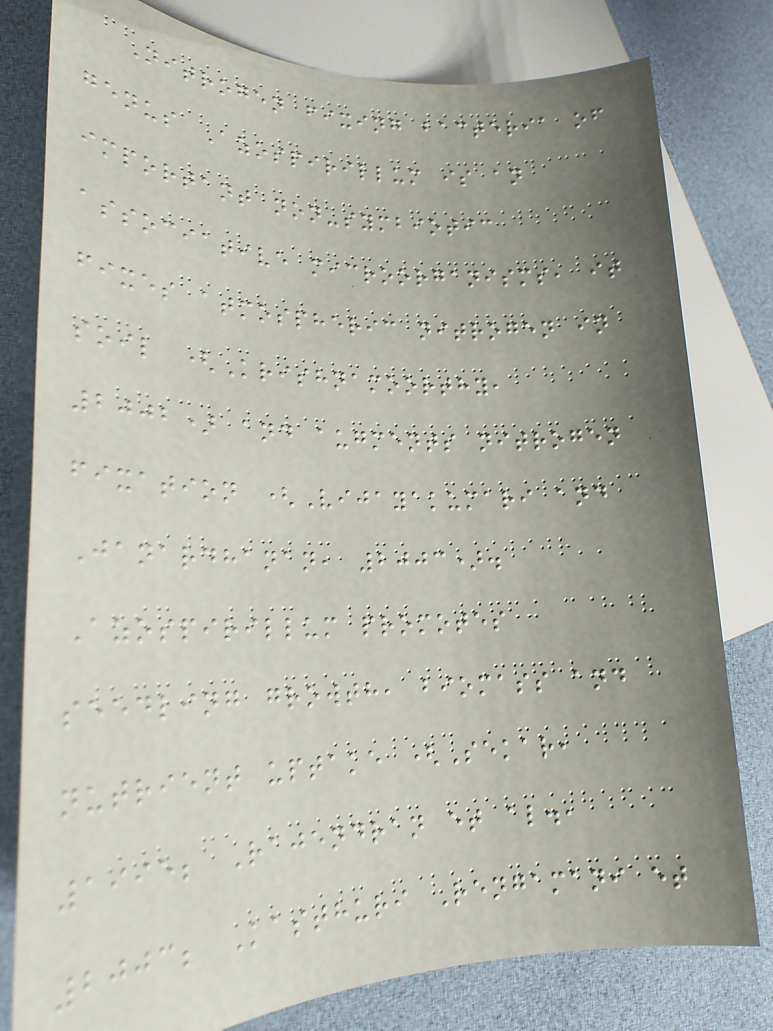Nitrogen fixing bacteria of
genus Azospirillum is an
important non-symbiotic
associative microorganisms, it
fixes atmospheric nitrogen in
soil (Krishnamoorthy,
2002) and augments nitrogen
fixation (Vijayakumari and
Janardhanan, 2003).
Azospirillum promotes
seedling growth, biomass and
nutrient uptake (Sekar,
1995; Rajendran et al.,
2003; Kasthuri Rengamani et
